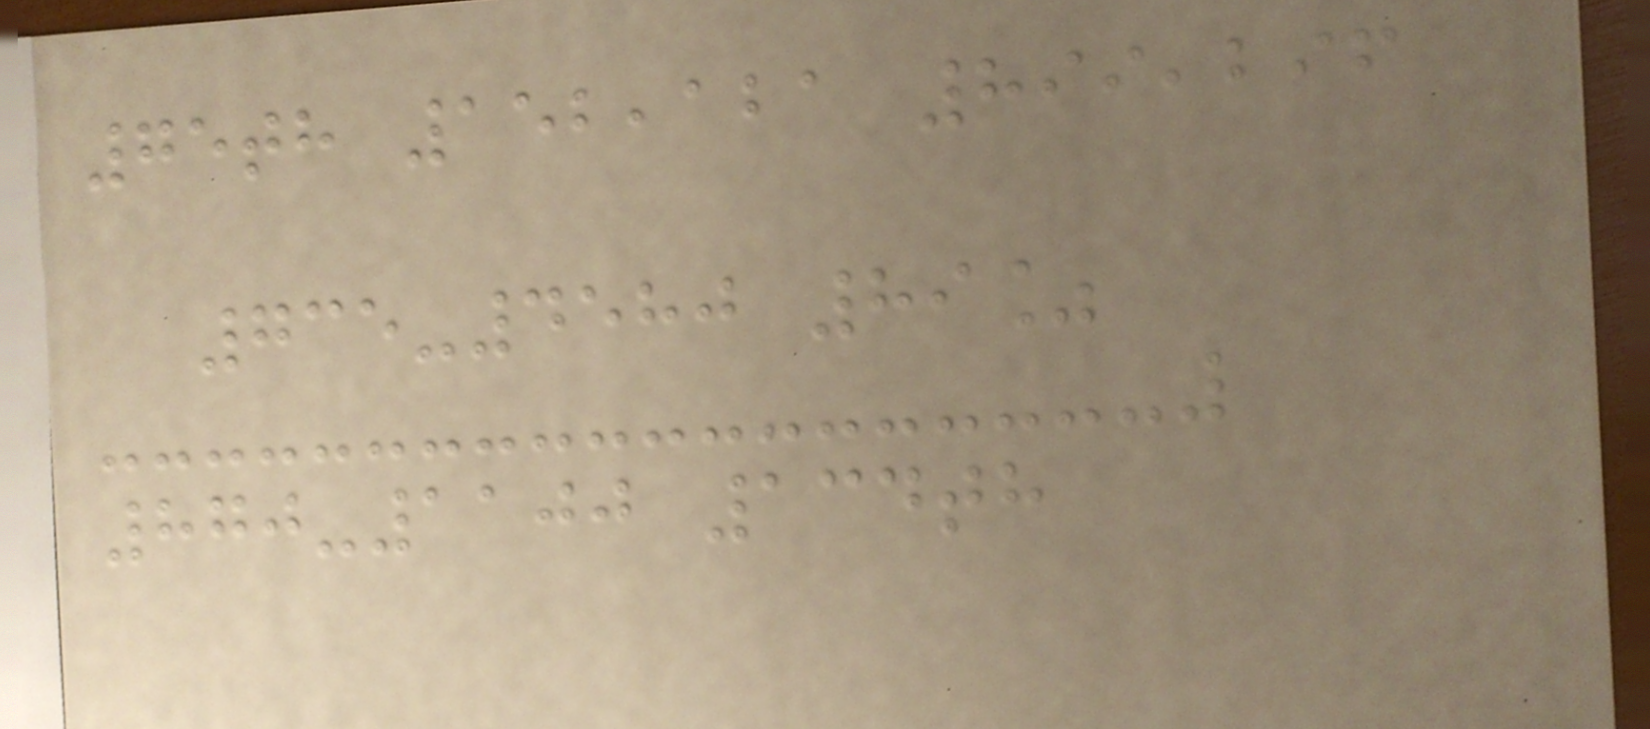75th 152,121 899,296
735-4580 89%
870-1100 134th
